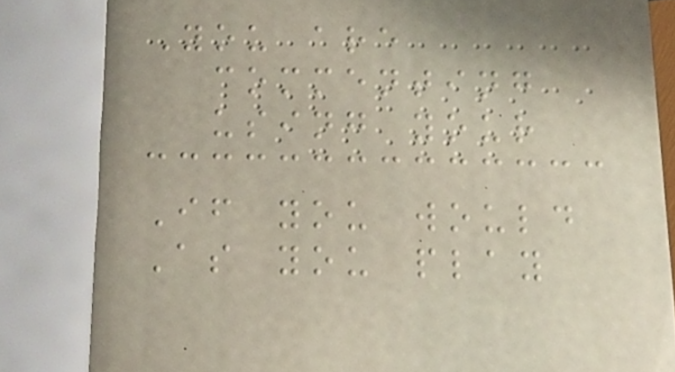You are
commenting
using your
If you would
As you play
